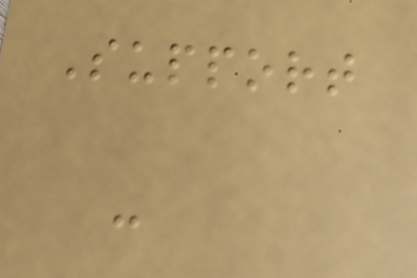Support
-
